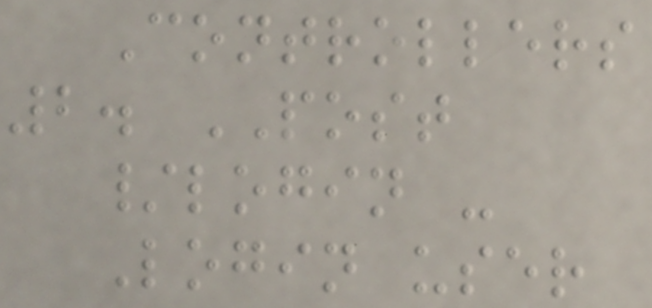Controllers
2. POST
/login -
Login user
